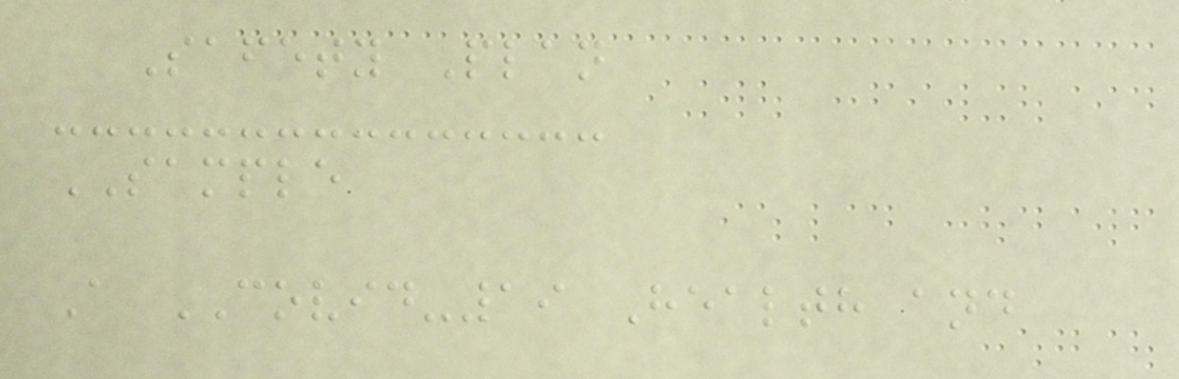Safety Plan
SAMPLE
A COVID-19 Health and
